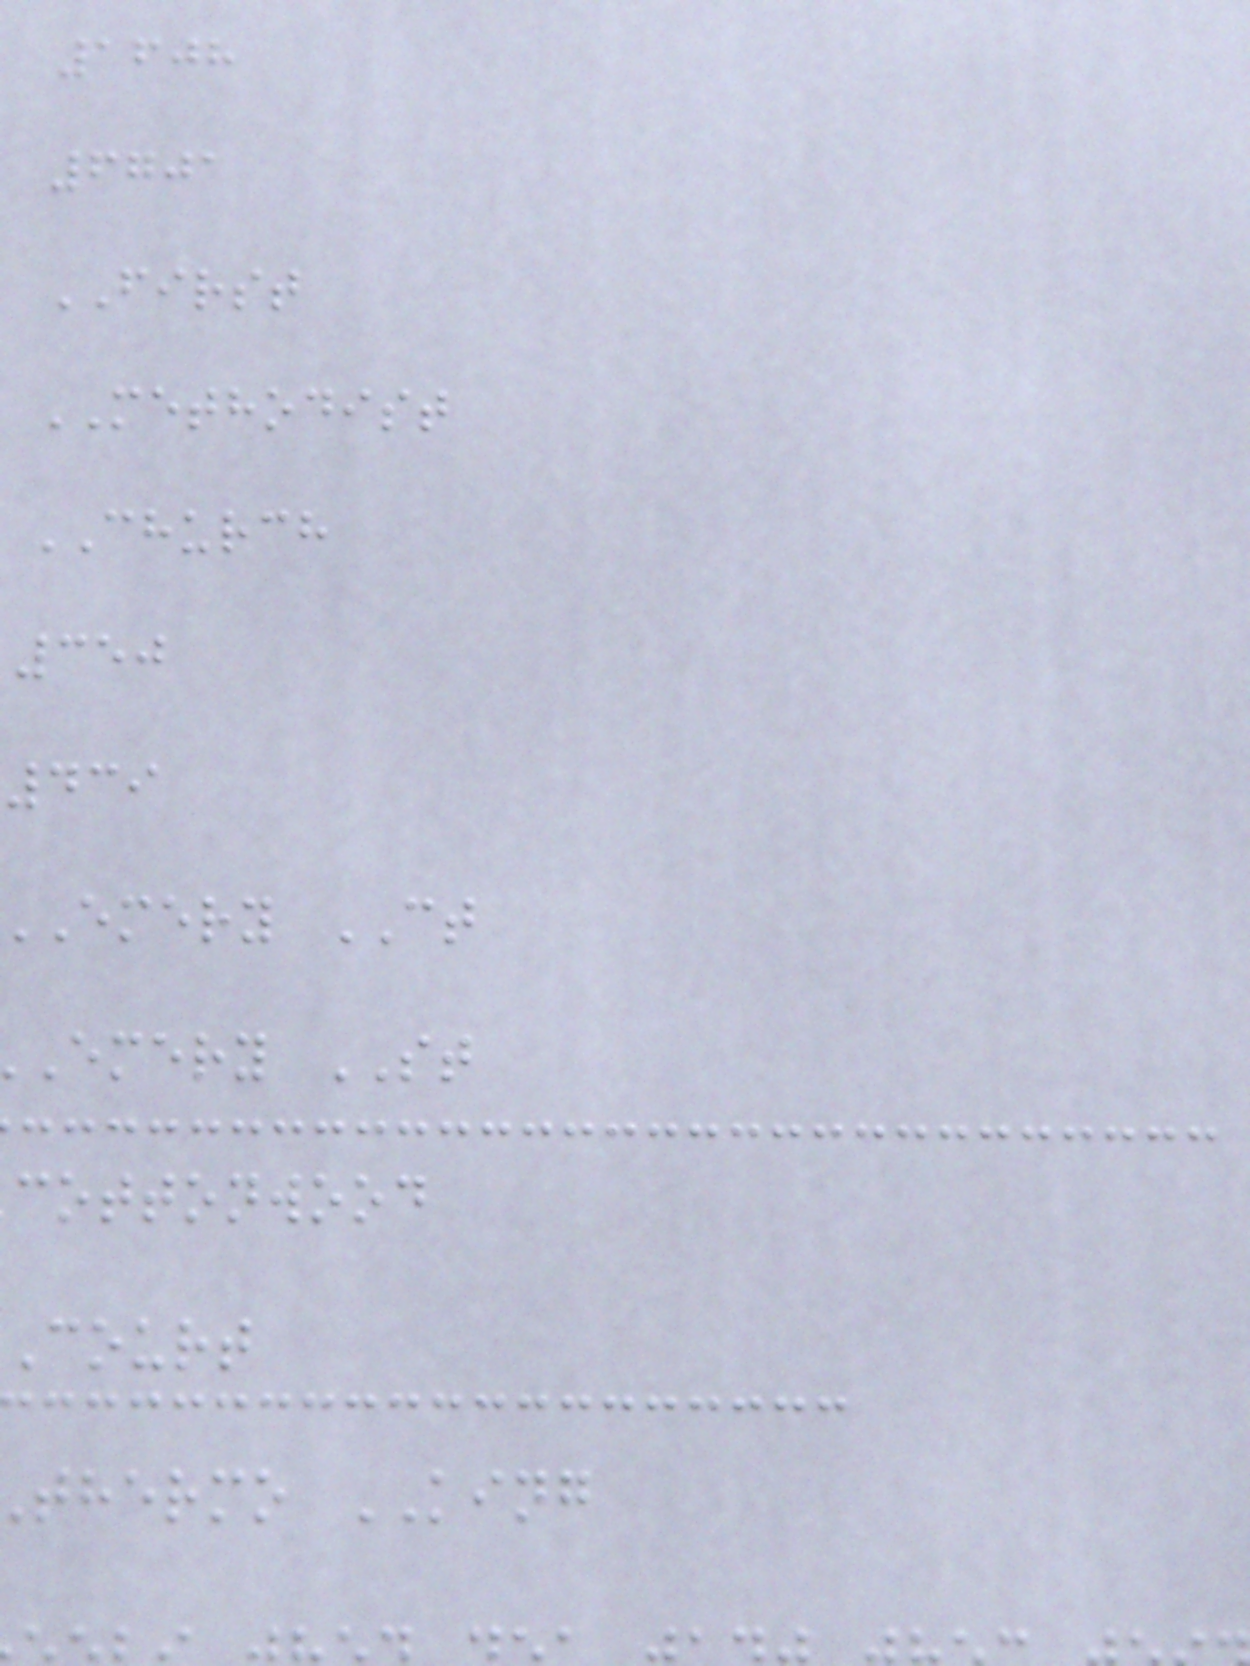1608
6701
FIRST
METHODIST
CHURCH
350
439
emery CT
emery ST
cottonwood
court
thermo KING
